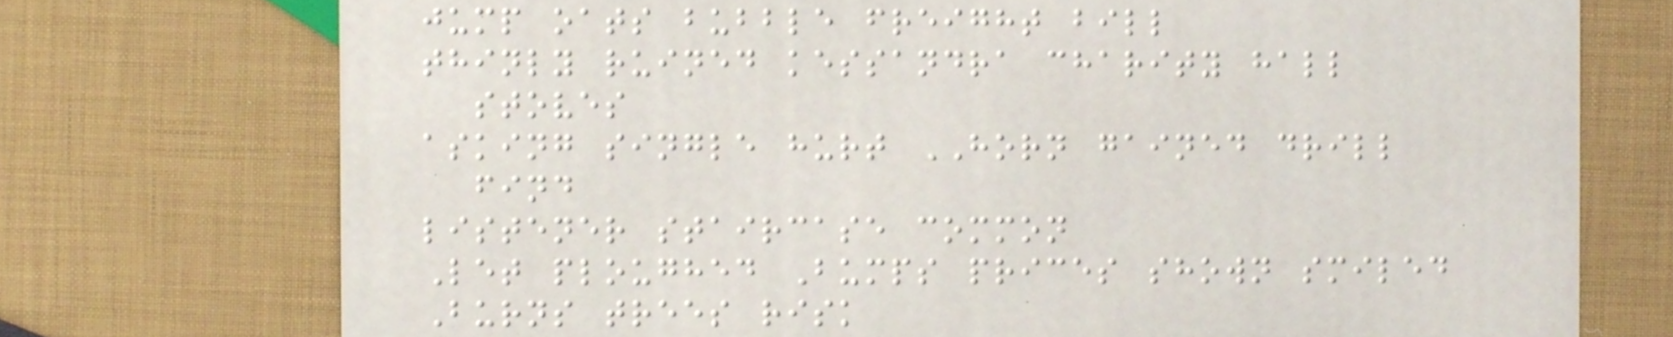jump oats bubble freight bill
thinly ruined kessandra charity hall
stoves
asking single hurt HORN gained drill
find
listener staircase common
Let ploughed Bumps prices shown smiled
Burns trees risk
